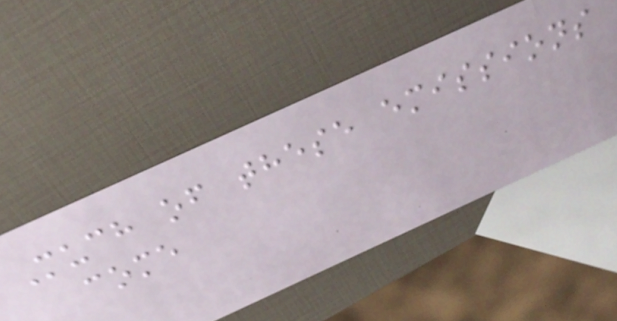Much of these emissions
come
